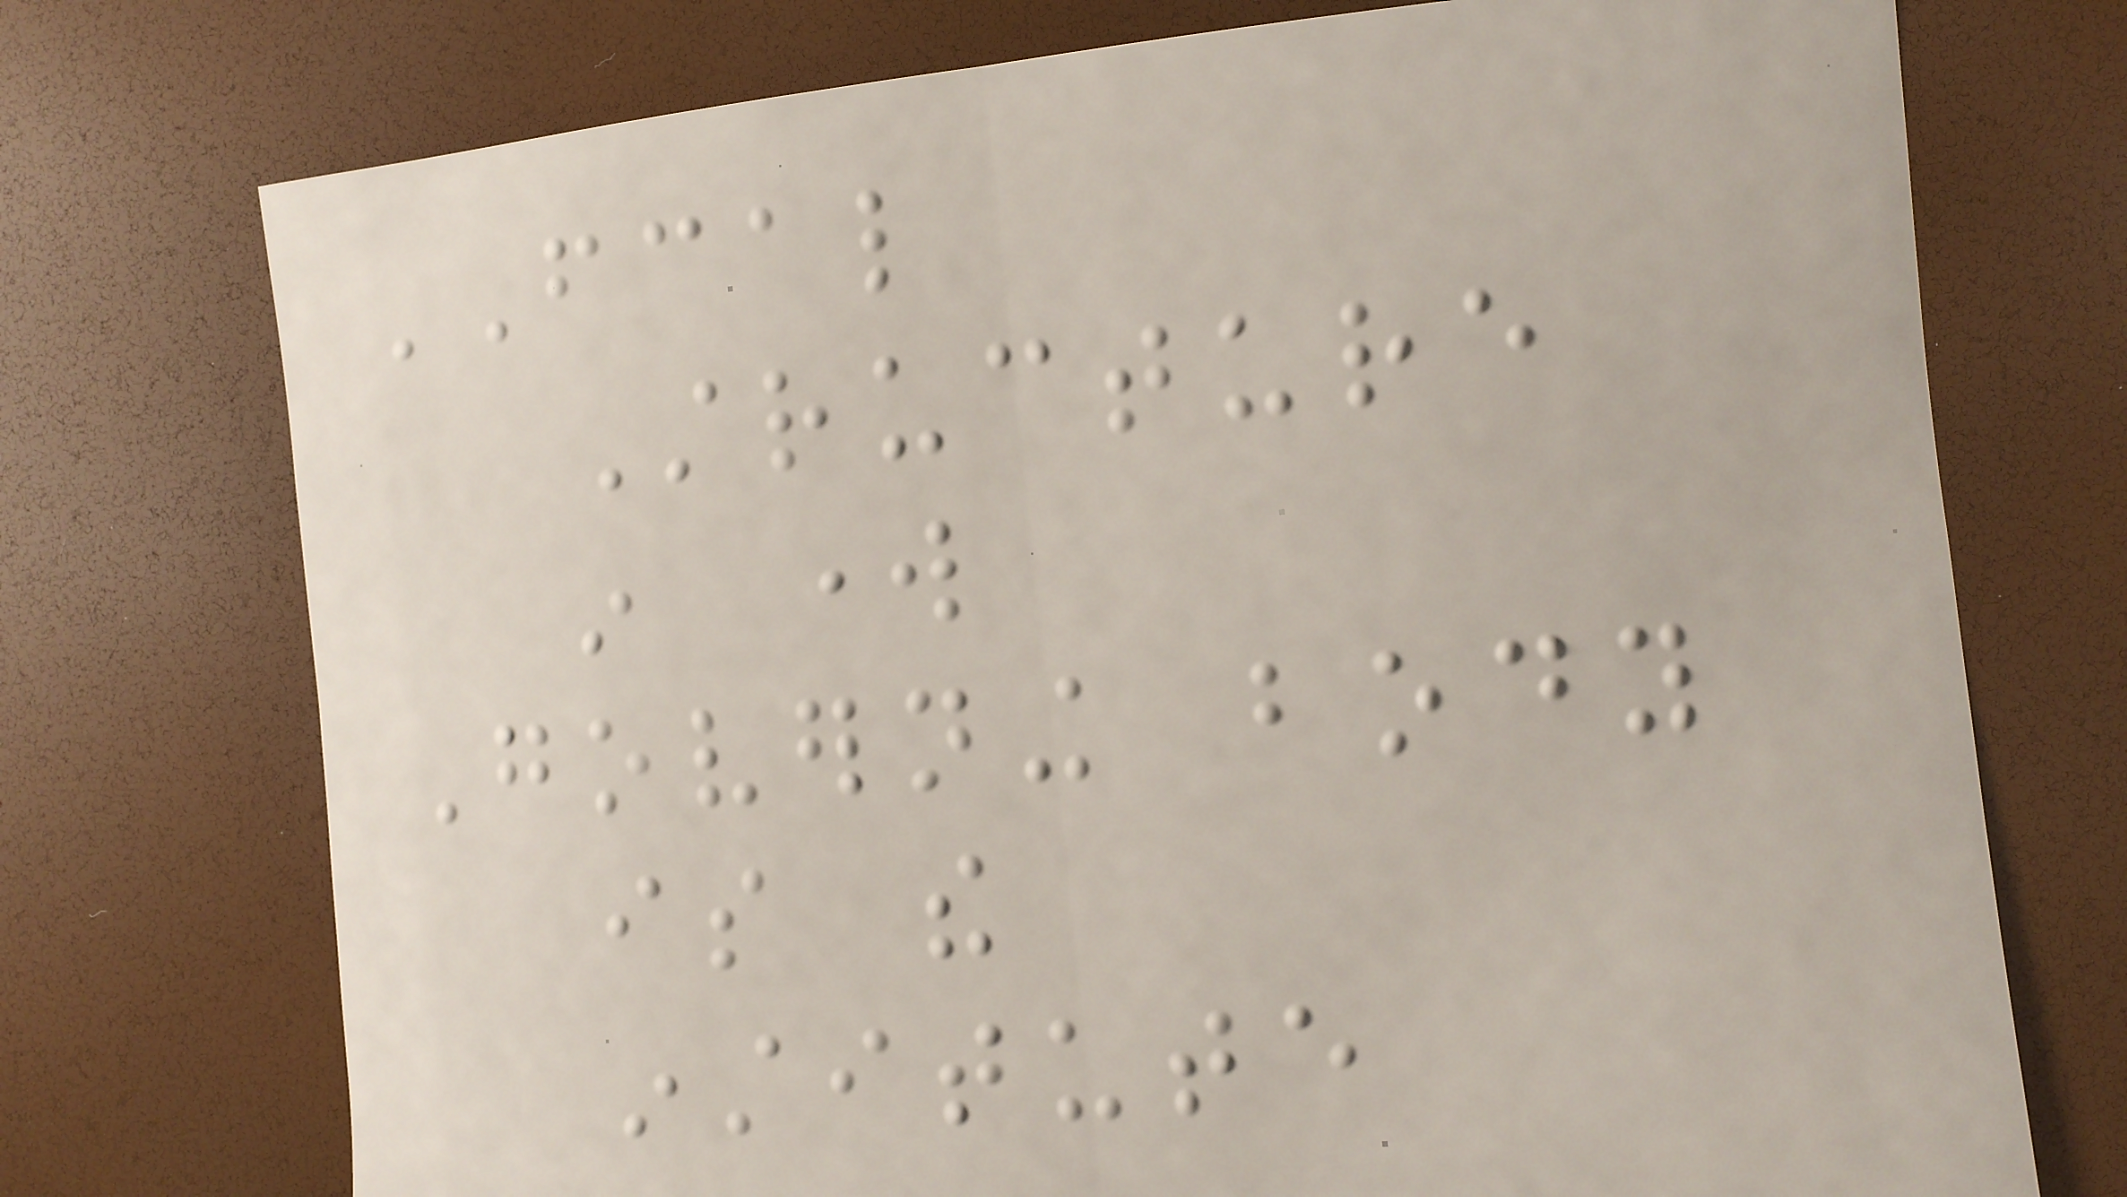FCAL
Structure
in work
Governing body
is the
institute
